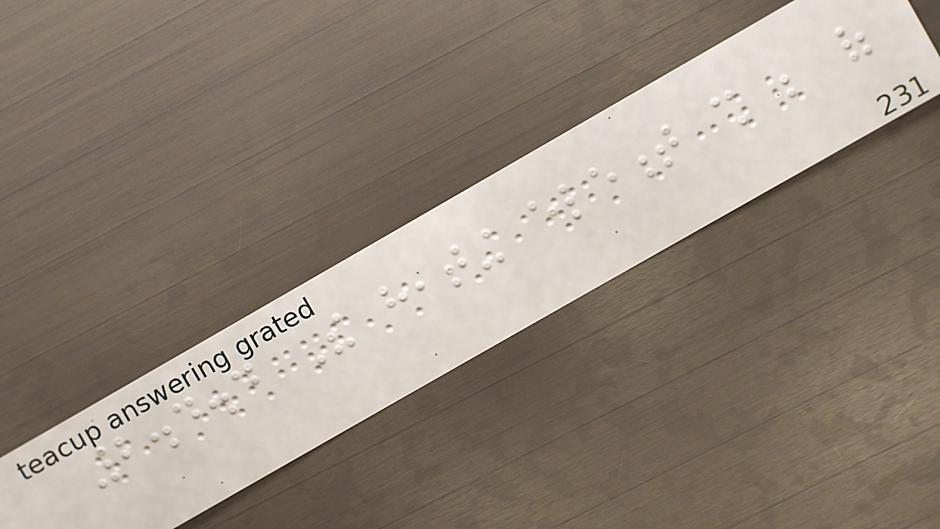2.4.4 The heating element shall be of
